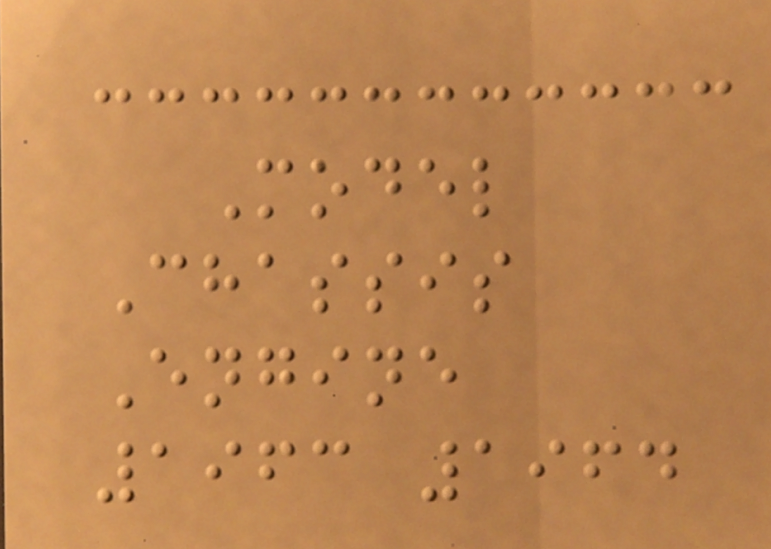Model
Chassis
Engine
1963 1964
